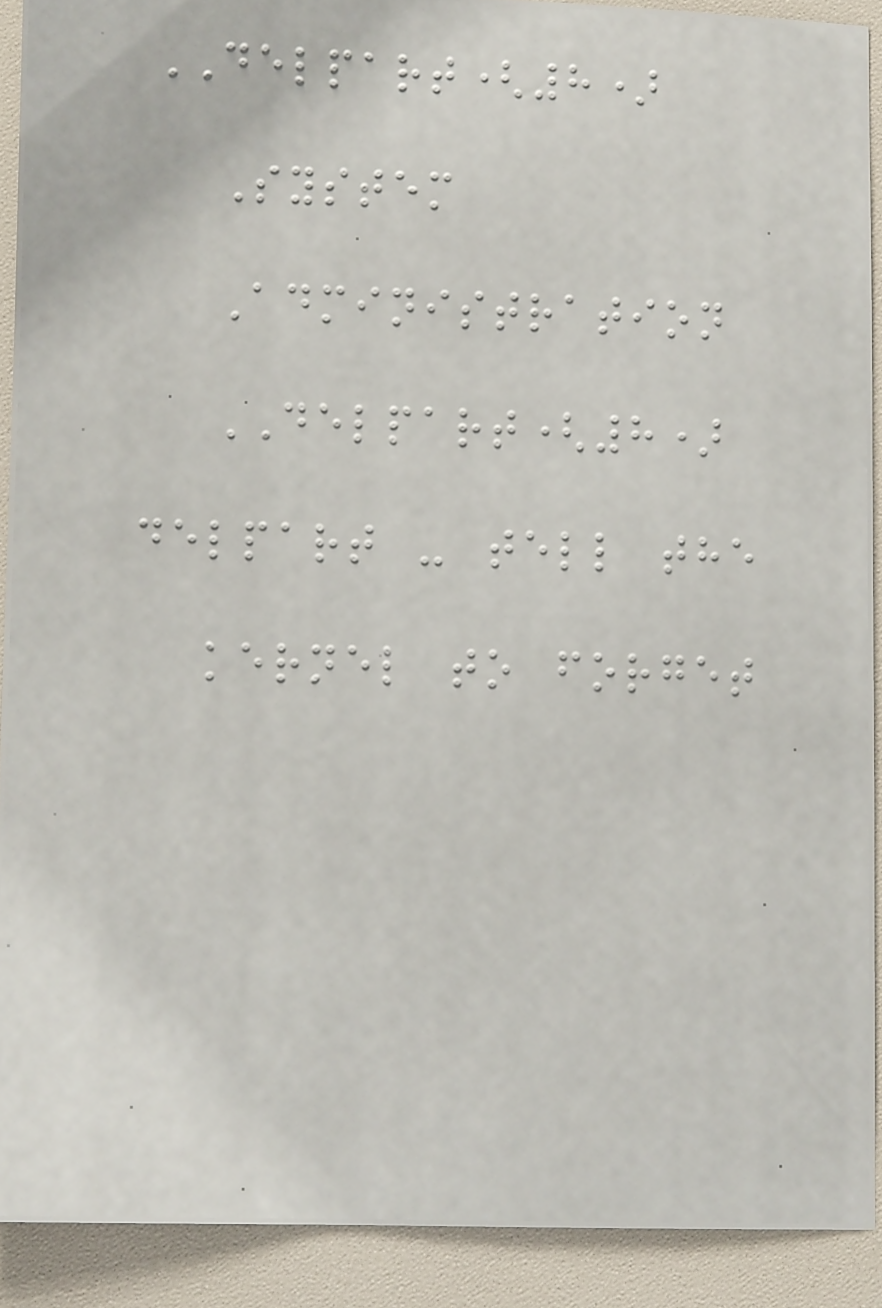DELPART(8)
System
Administration
DELPART(8)
delpart - tell the
kernel to forget
